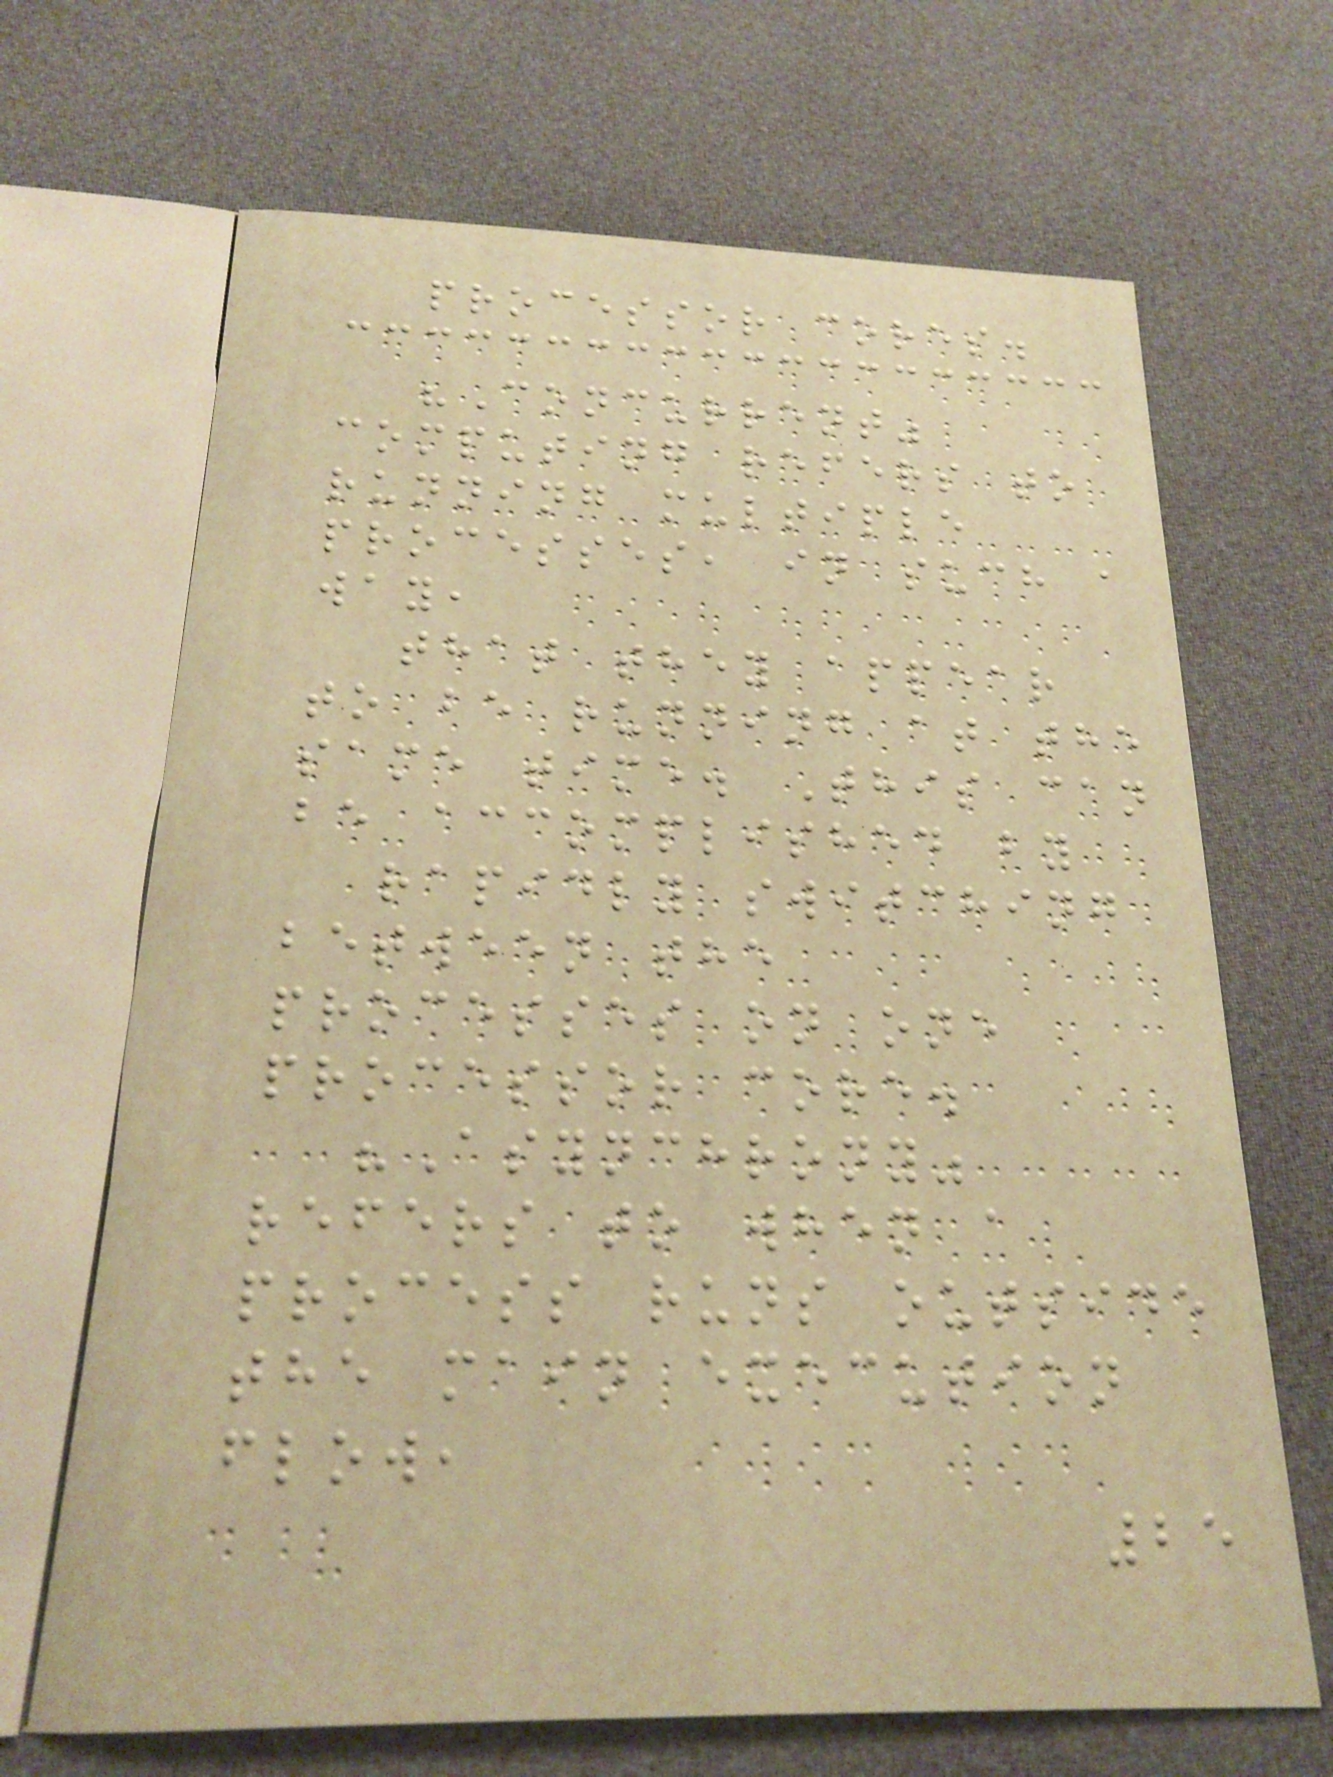processor cores.
"Concurrent"
computing refers to
running multiple
processes, in such a
way,
that they appear
to be running at the
same time. This can
be accomplished by
rapidly switching
between the
processes on one
processor core.
"Asynchrony"
refers to when a
process runs outside
the main execution
flow,
25
